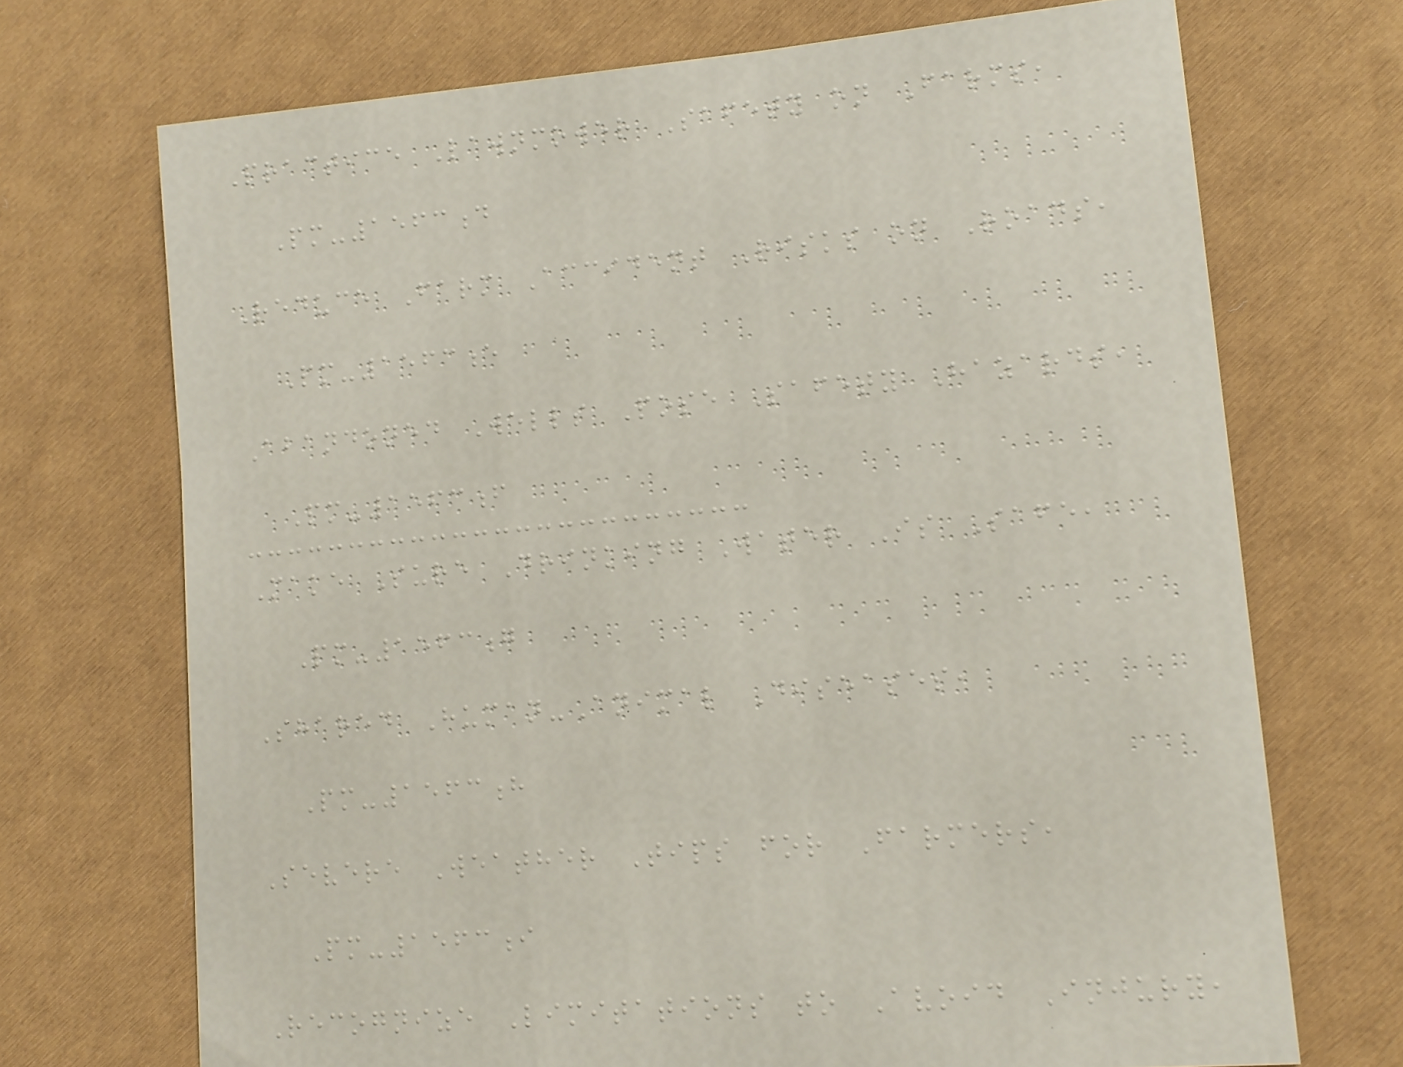Practice Lawnmower Safety on Farms,
Pm-1563d
Reduce Farm Accident Risks on Roads,
Pm-1563e
Abandoned Wells Pose Safety Hazards,
Pm-1563f
Make Sure Drinking Water Is Safe,
Pm-1563g
Shared Human-Animal Diseases,
Pm-1563h
Severe Weather Tips for Farmers,
Pm-1563i
Recognize Limitations to Avoid Injury,
